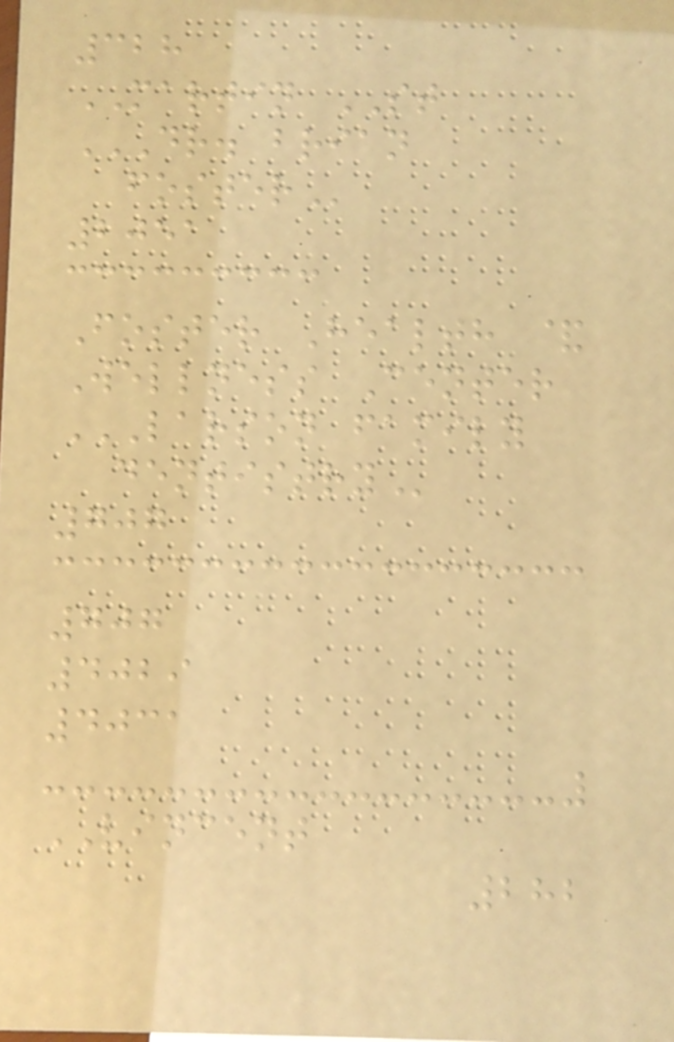328
MARTIN ST
DR. BRIAN
FOSTER
2051
Foster Health &
Wellness Center
LARSON FAMILY
DENTISTRY
707
707
4029
4031
VINCENT
282
